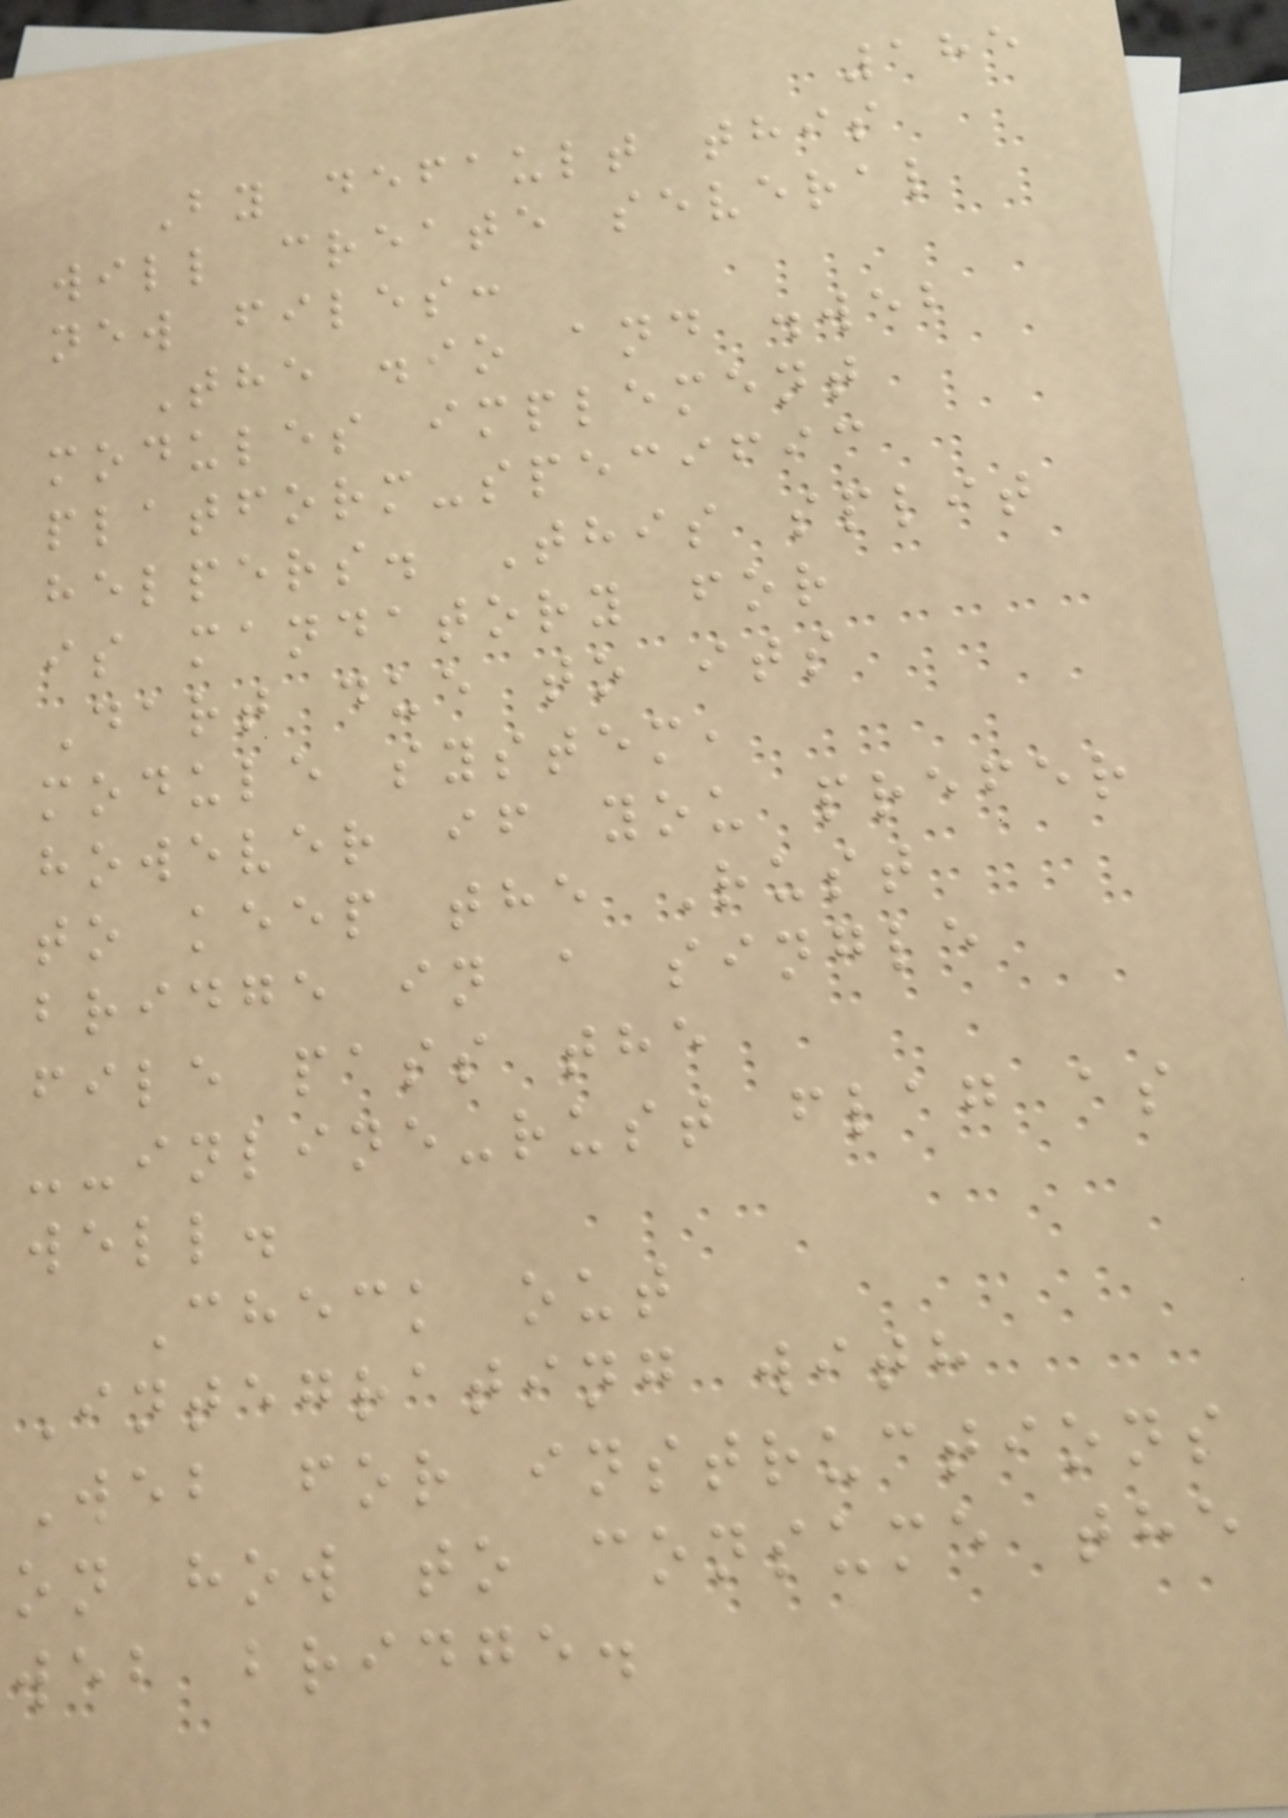185
By default this
will create several
new files:
The .io and .web
modules implement
platform-specific
helpers. This split
is mandatory for
Dart due to its
module system,
however if you prefer
to keep the Rust
bridge in a single
file pass the
--inline-rust flag as
well.
Check out
Integrating with
Web for instructions
on how to consume the
web bridge.
